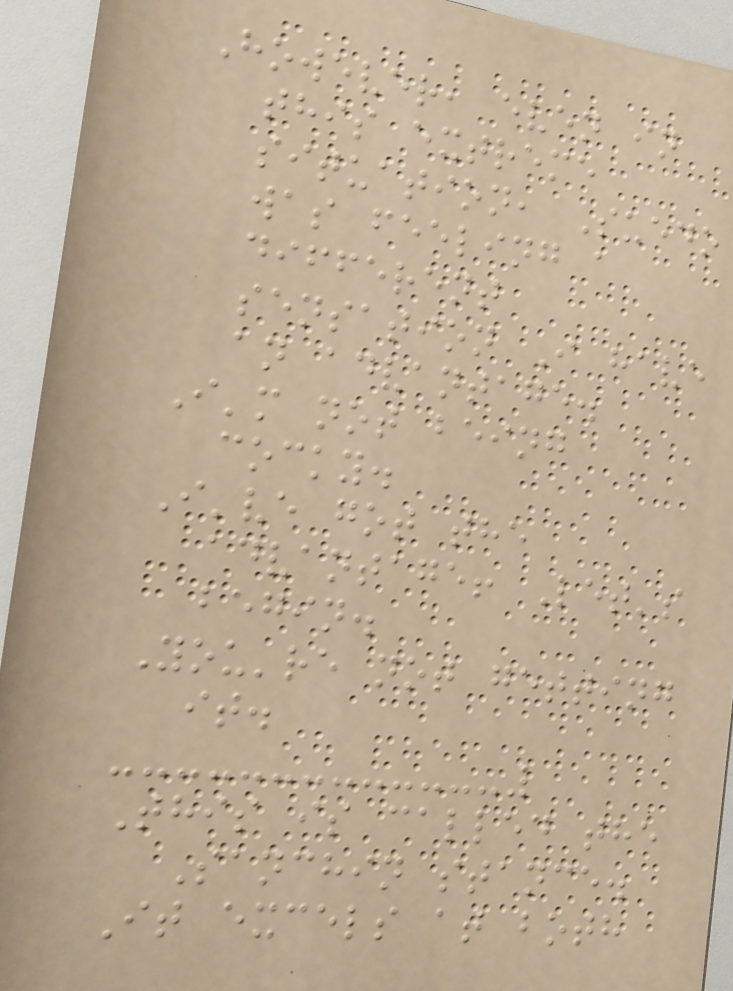However, even in
this extreme
situation, Suedo
was feeling a
different
sensation I have
an advantage.
I'm not being
cocky.
I've got the
advantage! Let's
begin.
You're not getting
it.
This is called the
Sanchin stance.
It excels at both
